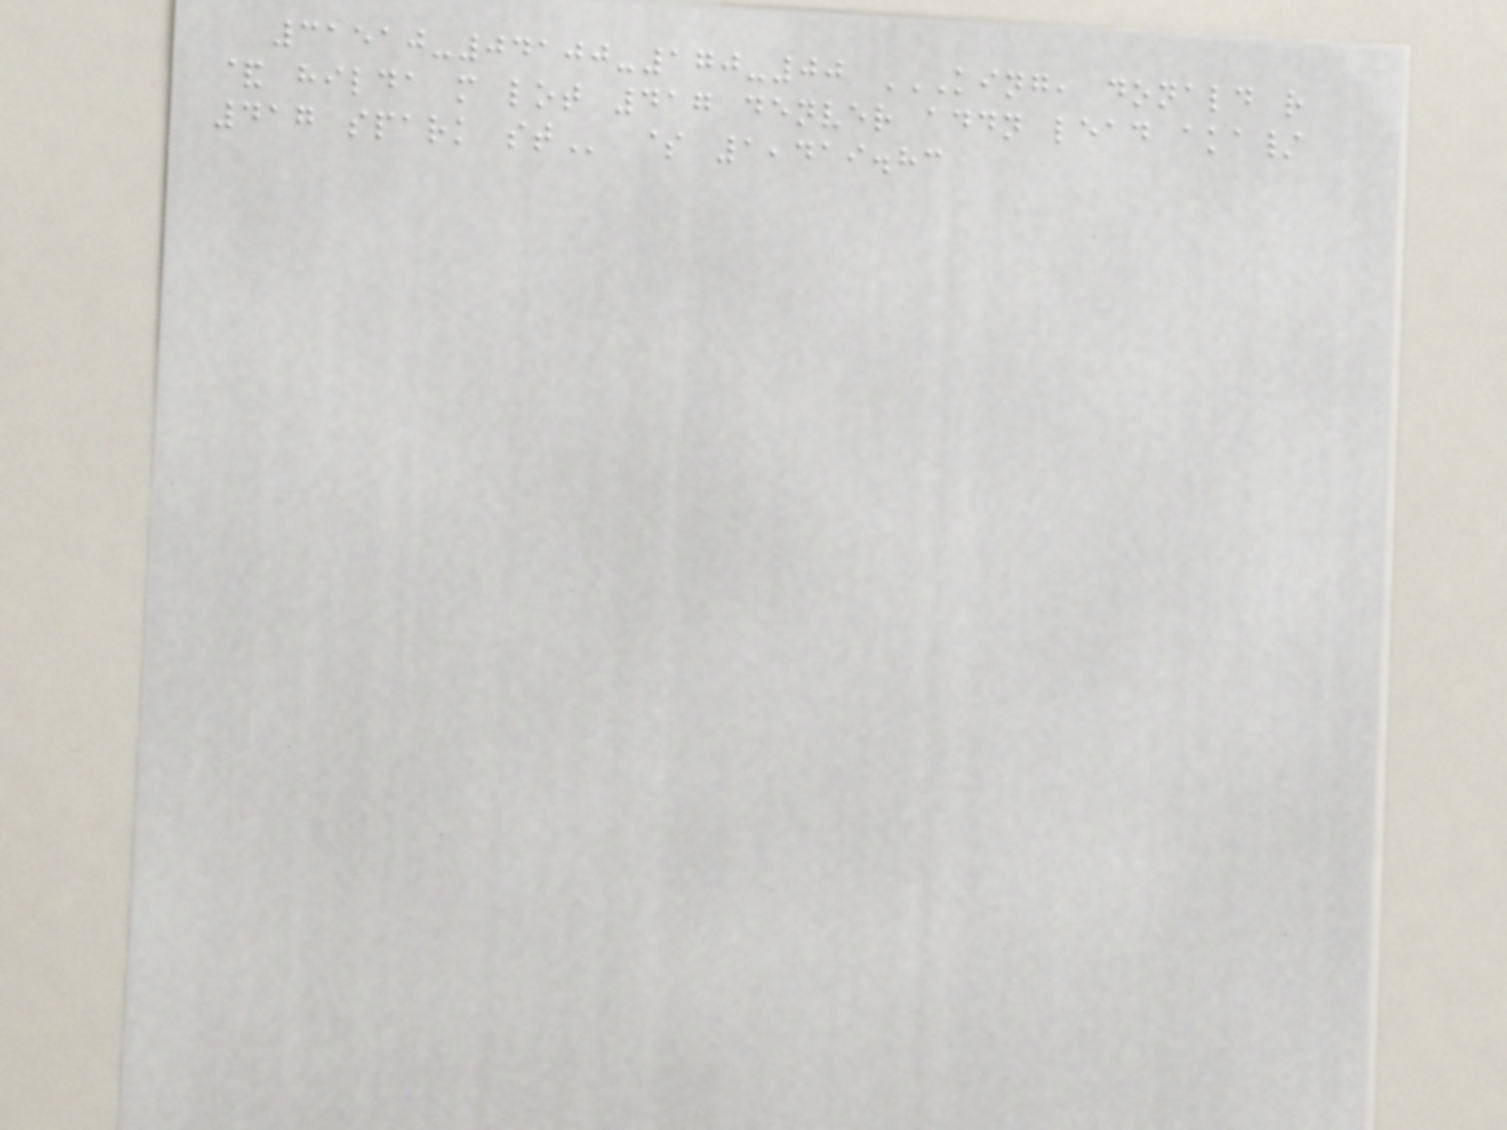31510-04100-170-00 KING, DONALD R
& HILDA M LOT 417 DENVER ADDN LEAD AKA/
417 SPARK ST $ 1,419.83
